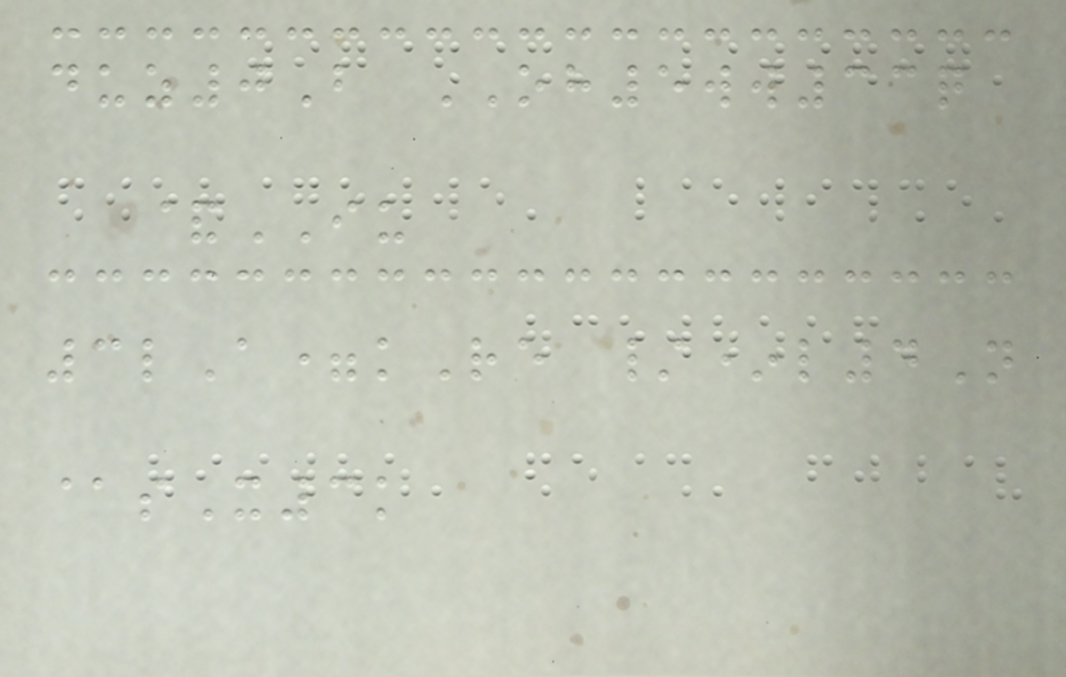duz0B OH5ww33q
&IU
3lA=kRe /*l4N
@sX3k
